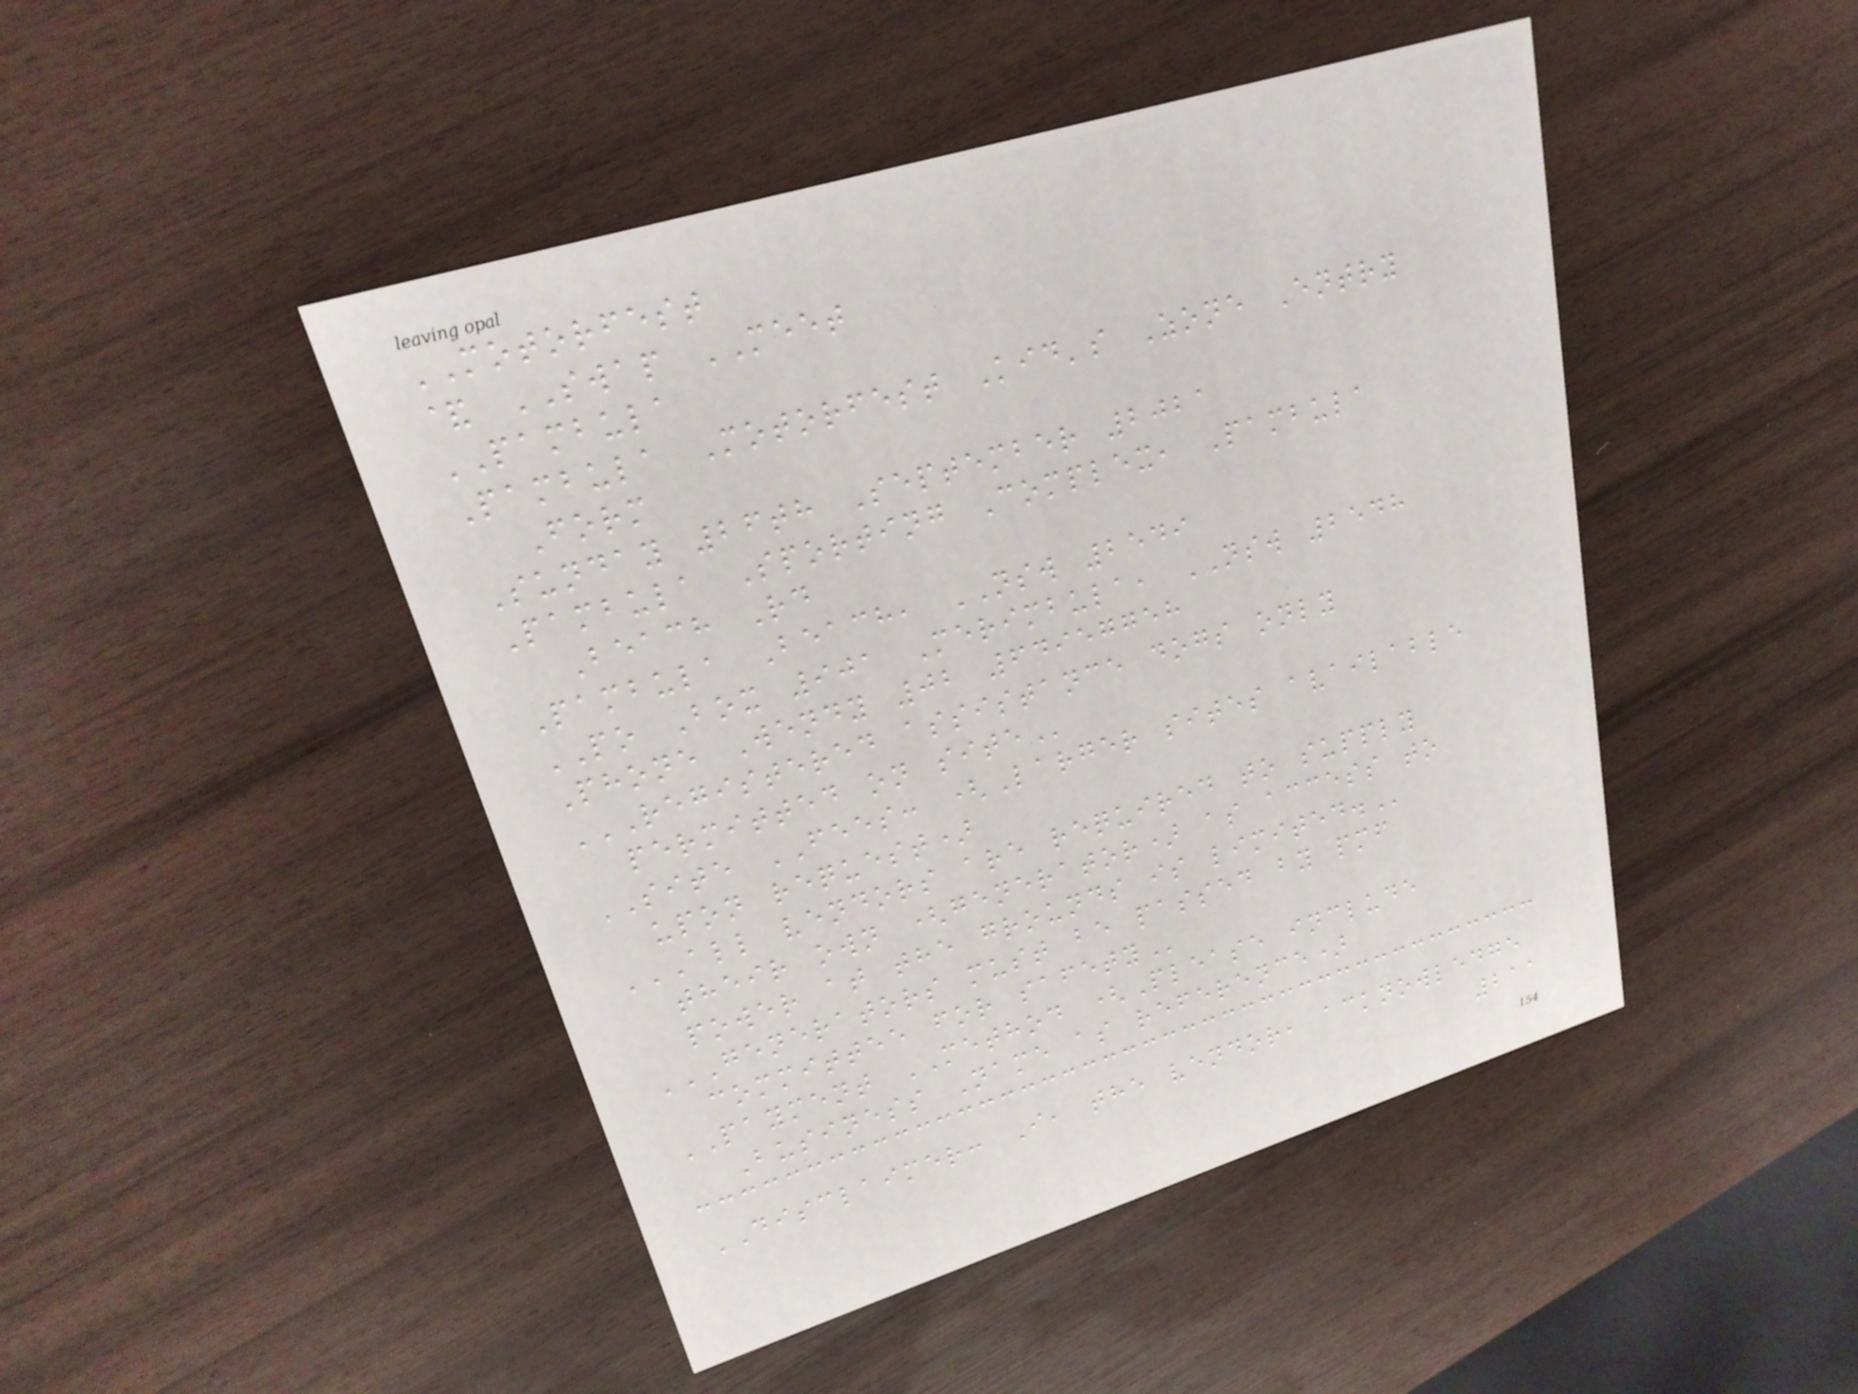MOTORFEST
& SWAP MEET
PAMBULA
Pambula Motorfest Kid's Zone Entry
Form
Sunday 26th September 2021
Pambula Sporting Complex, Pambula
Beach Rd
Pambula Beach, NSW 2549
PO Box 901 Merimbula, NSW 2548
Phone Wendy 02 64957758
REGISTERED ASSISTANCE DOGS ONLY
PERMITTED ON SITE
SITE FEES: (Larger sites available
upon request)
ALL VENDORS ARE REQUIRED TO SUPPLY
THEIR OWN (GENERATOR) AS ACCESS TO
POWER AT THE GROUNDS IS LIMITED.
GENERATORS MUST BE PASSED BY PMF
COMMITTEE FOR SAFETY
PAYMENT METHOD (Please include
Business Name as reference)
DISCLAIMER: I, the vendor, acknowledge
211
